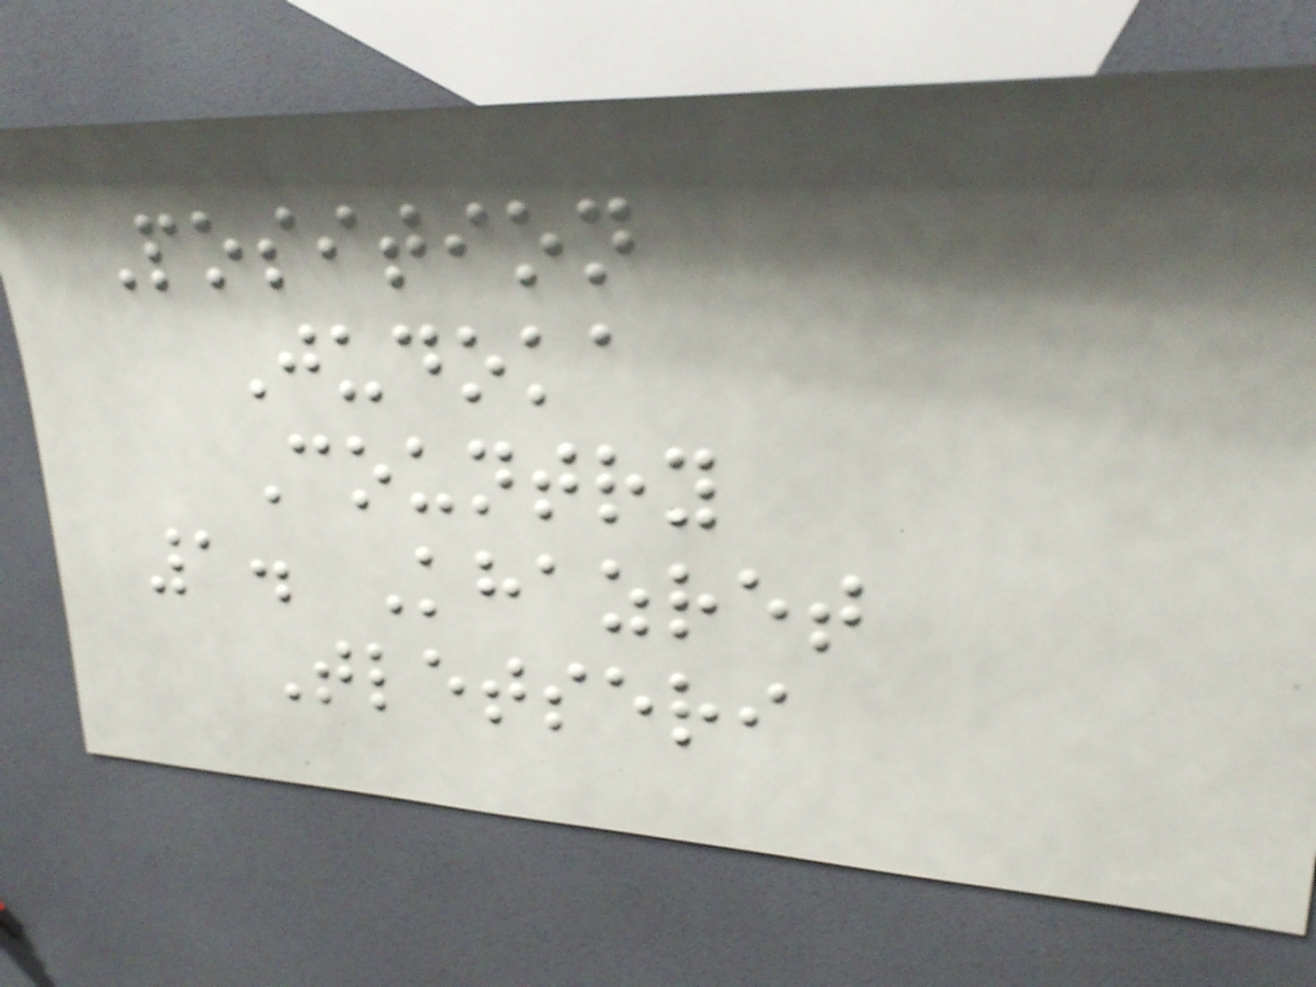Position
Judoka
Country
1. Khazret
Tletseri
